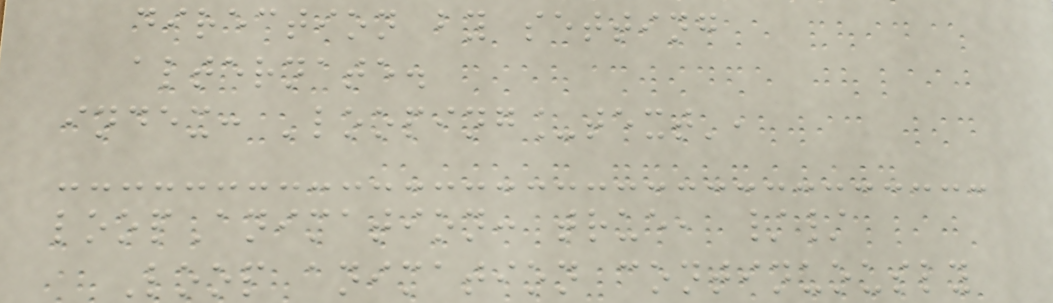direction by setting
alternate.
index: 'looping_text',
loopAnimation: true, //
Loop animation continuously
